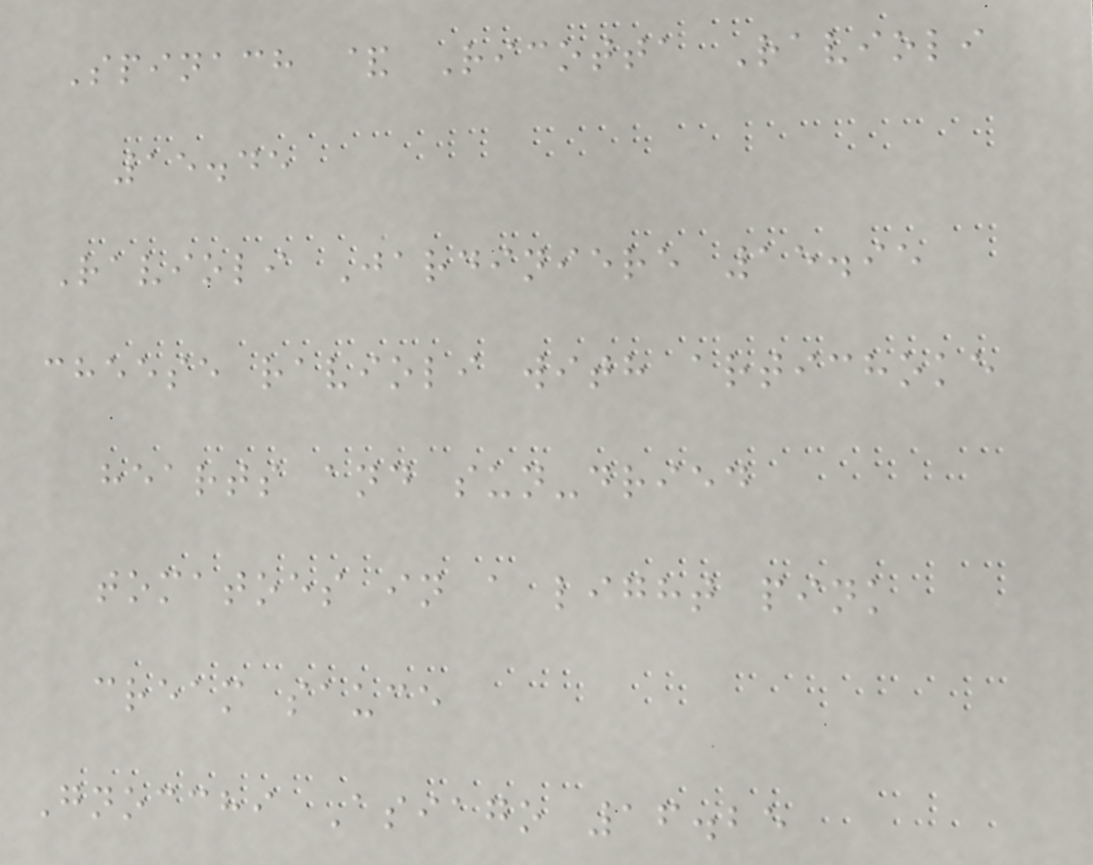Spinach & Ricotta Ravioli
15.45
Ravioli Jardiniere 15.95
cheese ravioli with artichoke
hearts and sun-dried
tomatoes in a light pink
cream sauce
Gnocchi Asiago 16.25
